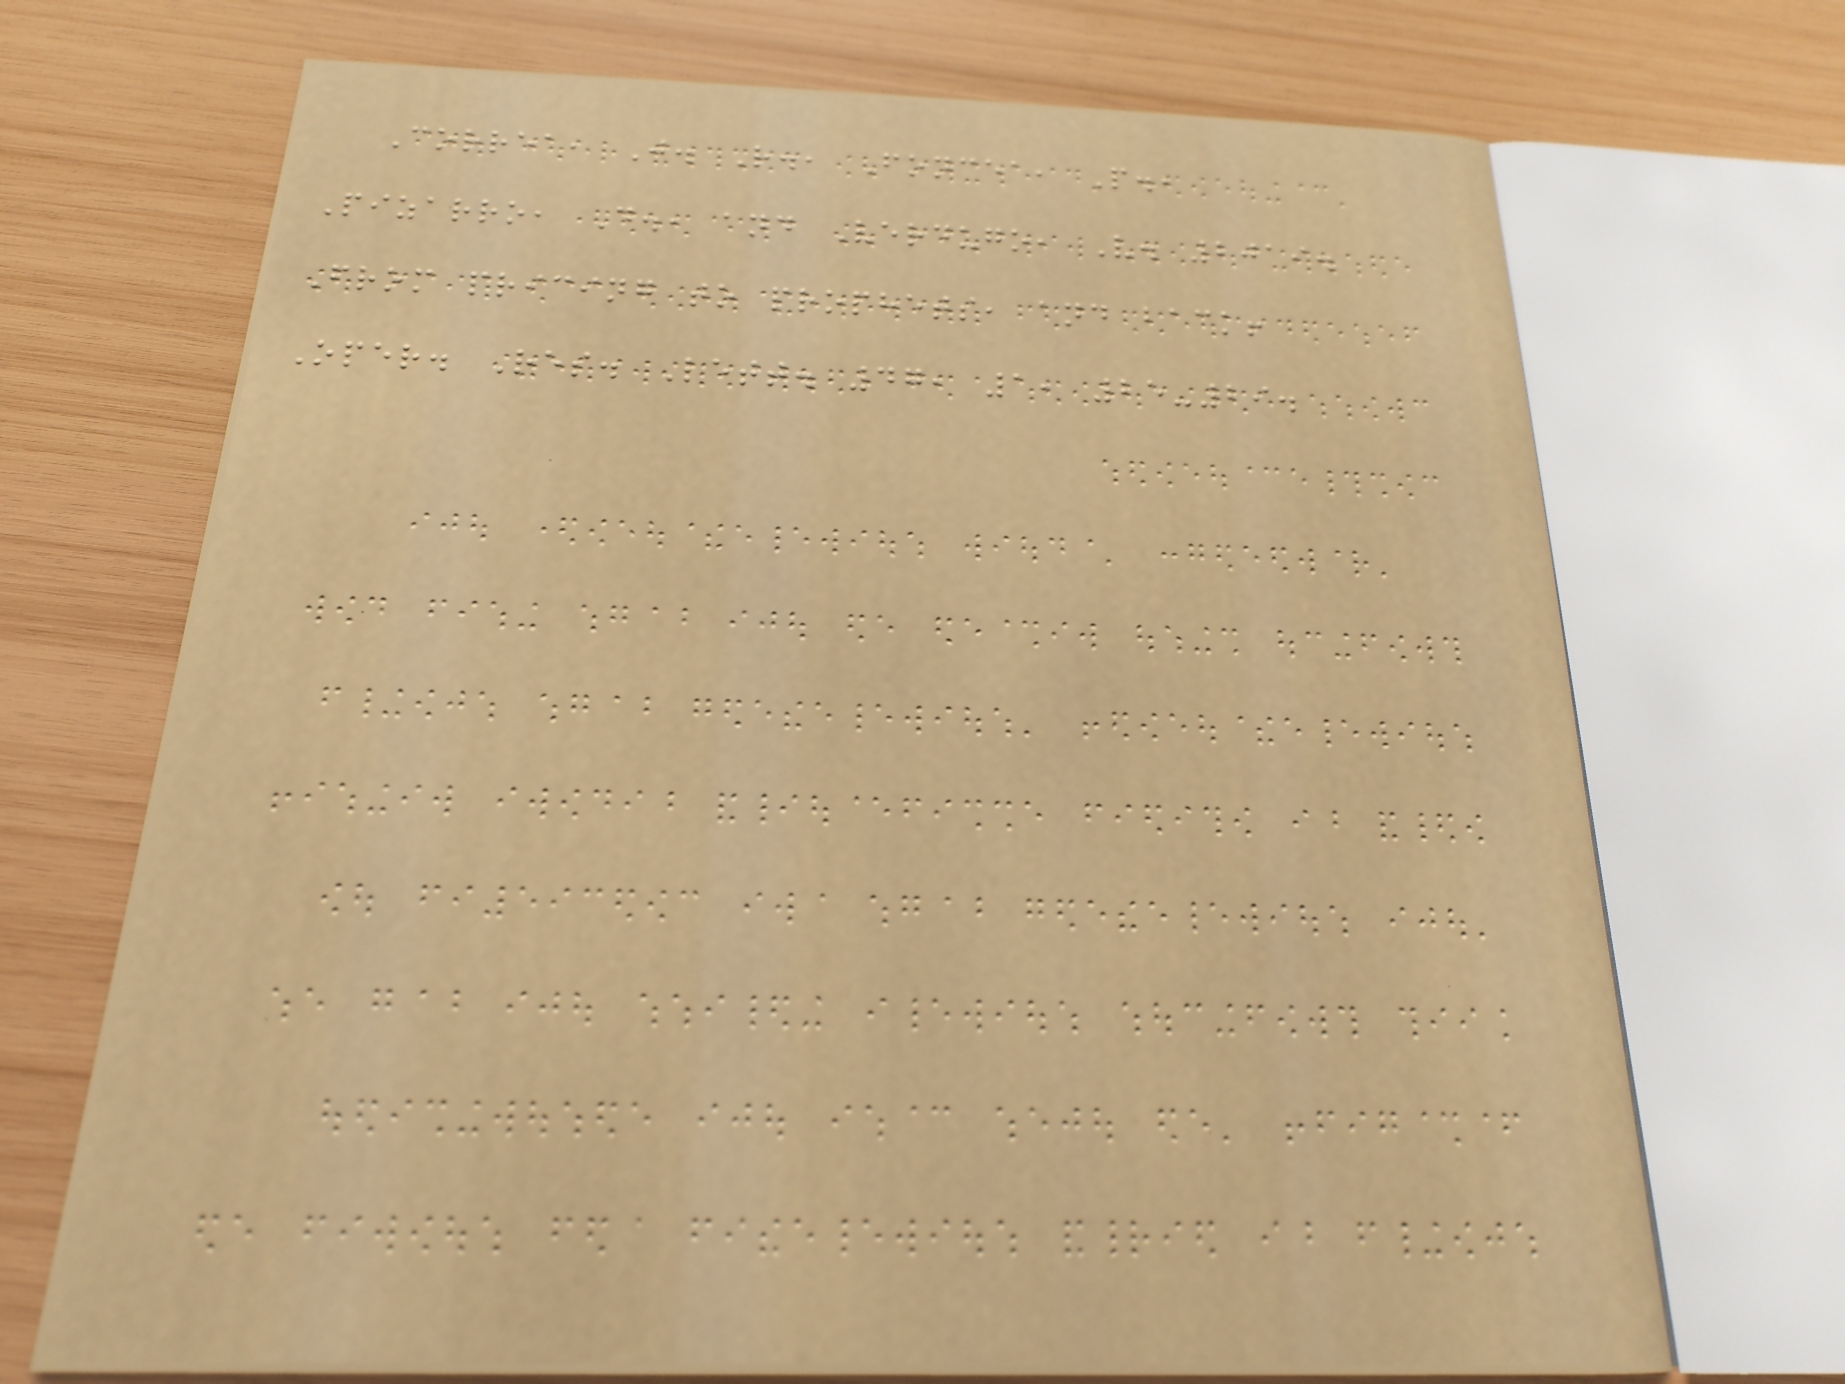Correa, J. R., Foncea, P.,
Pizarro, D., and Verdugo, V. 2019.
From pricing to prophets, and back!
Oper. Res. Lett. 47, 1, 25-29.
